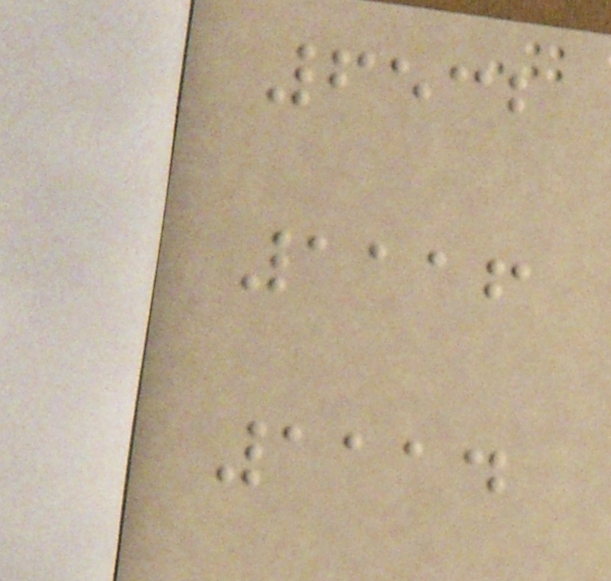6532
1116
1114
